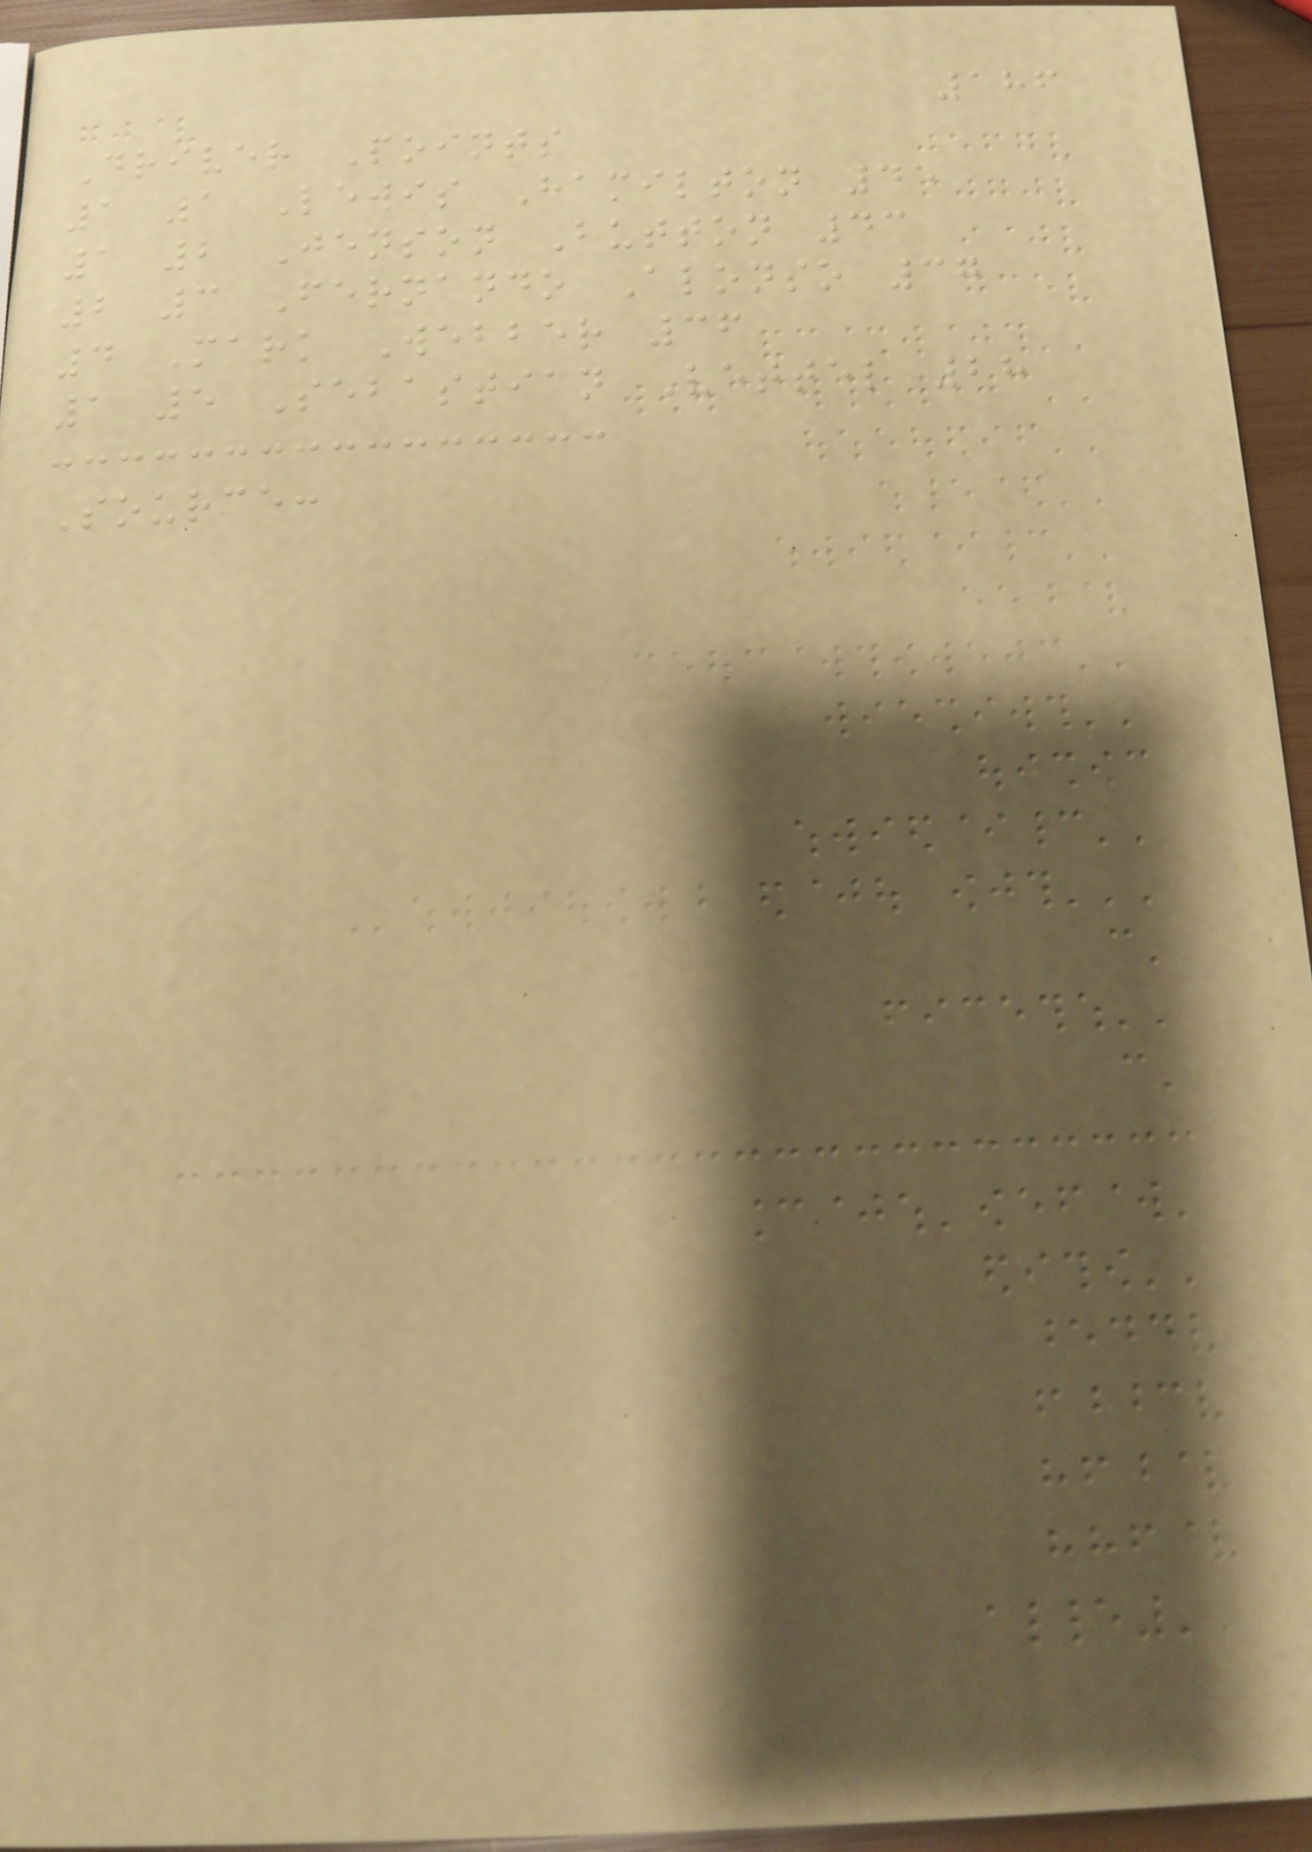186
Driver Points
1 1 Lewis Hamilton 45
1 2 Jenson Button 43
2 3 Fernando Alonso 37
4 Mark Webber 36
1 5 Sebastian Vettel 28
Source:
